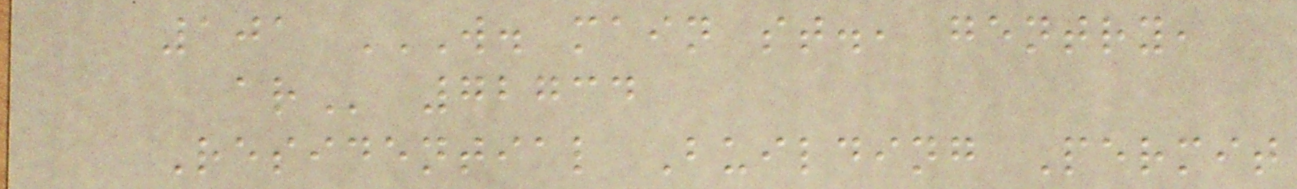101 W. MAIN ST., GENTRY,
AR 72734
Residential Building Permit
